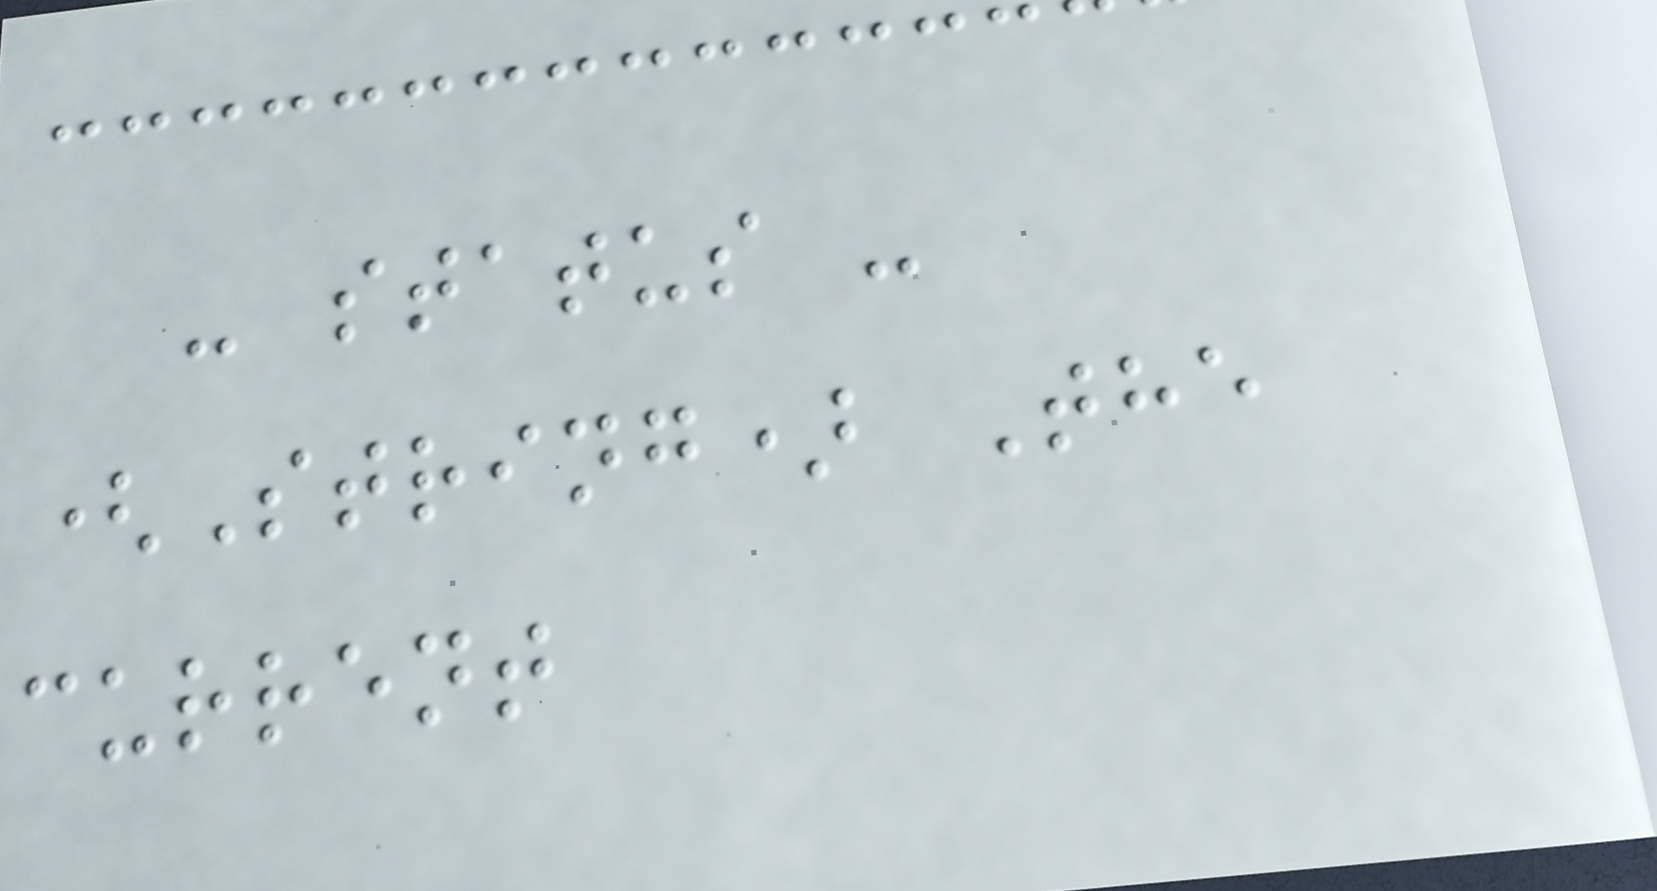- status -
(String) The
current
